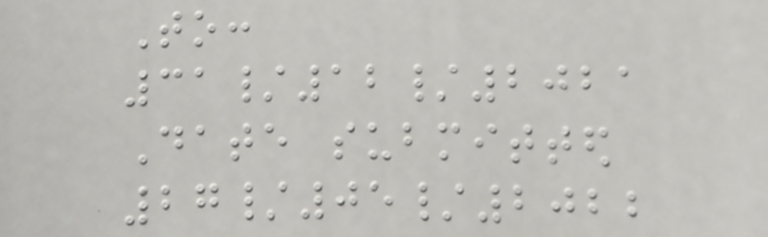To:
31/12/2021
Date submitted
27/05/2022
